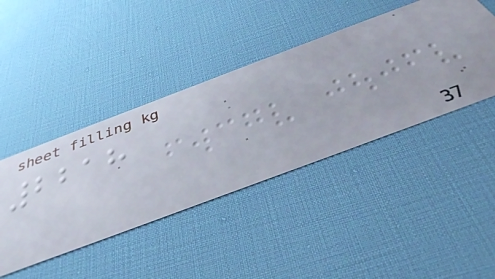2218
